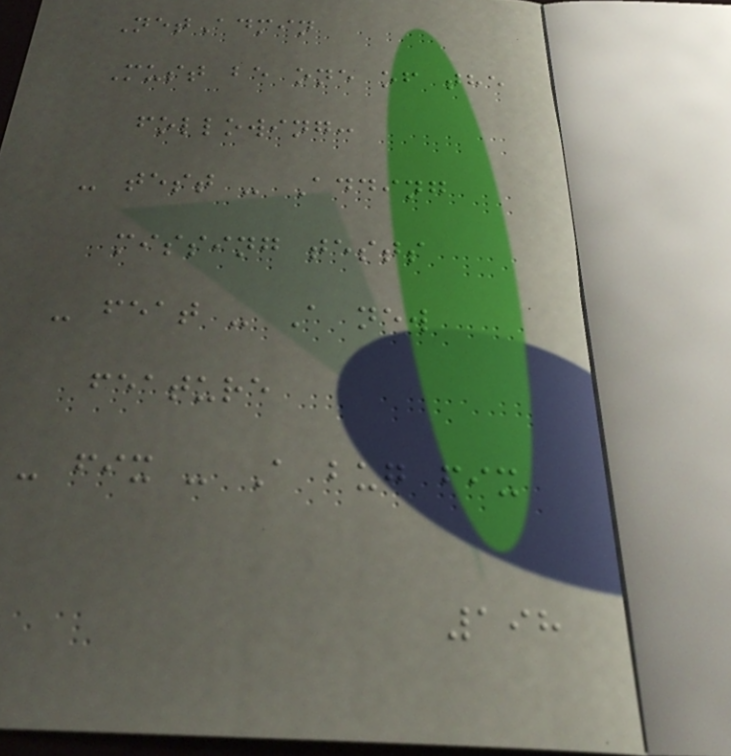NetAdmin
Must be one of the
following:
- test - Adding
missing tests
- feat - A new
feature
- fix - A bug fix
198
